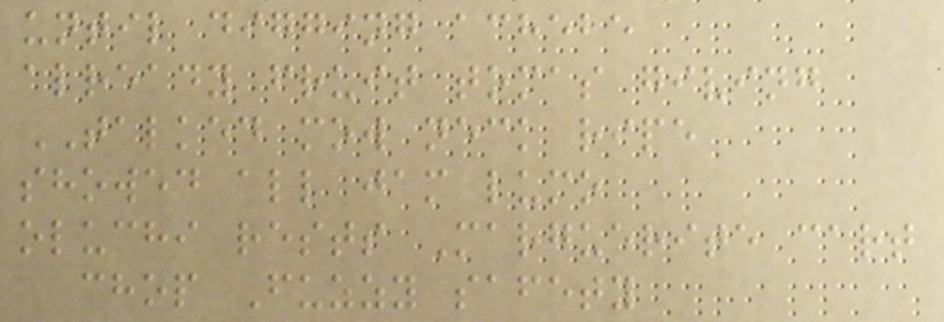until digging achebe
already fruit tomas giving
TALKED mow neck ripe
showed all jam lumo
oluchi rests Marguerite cart
chop Fuzzy safety
